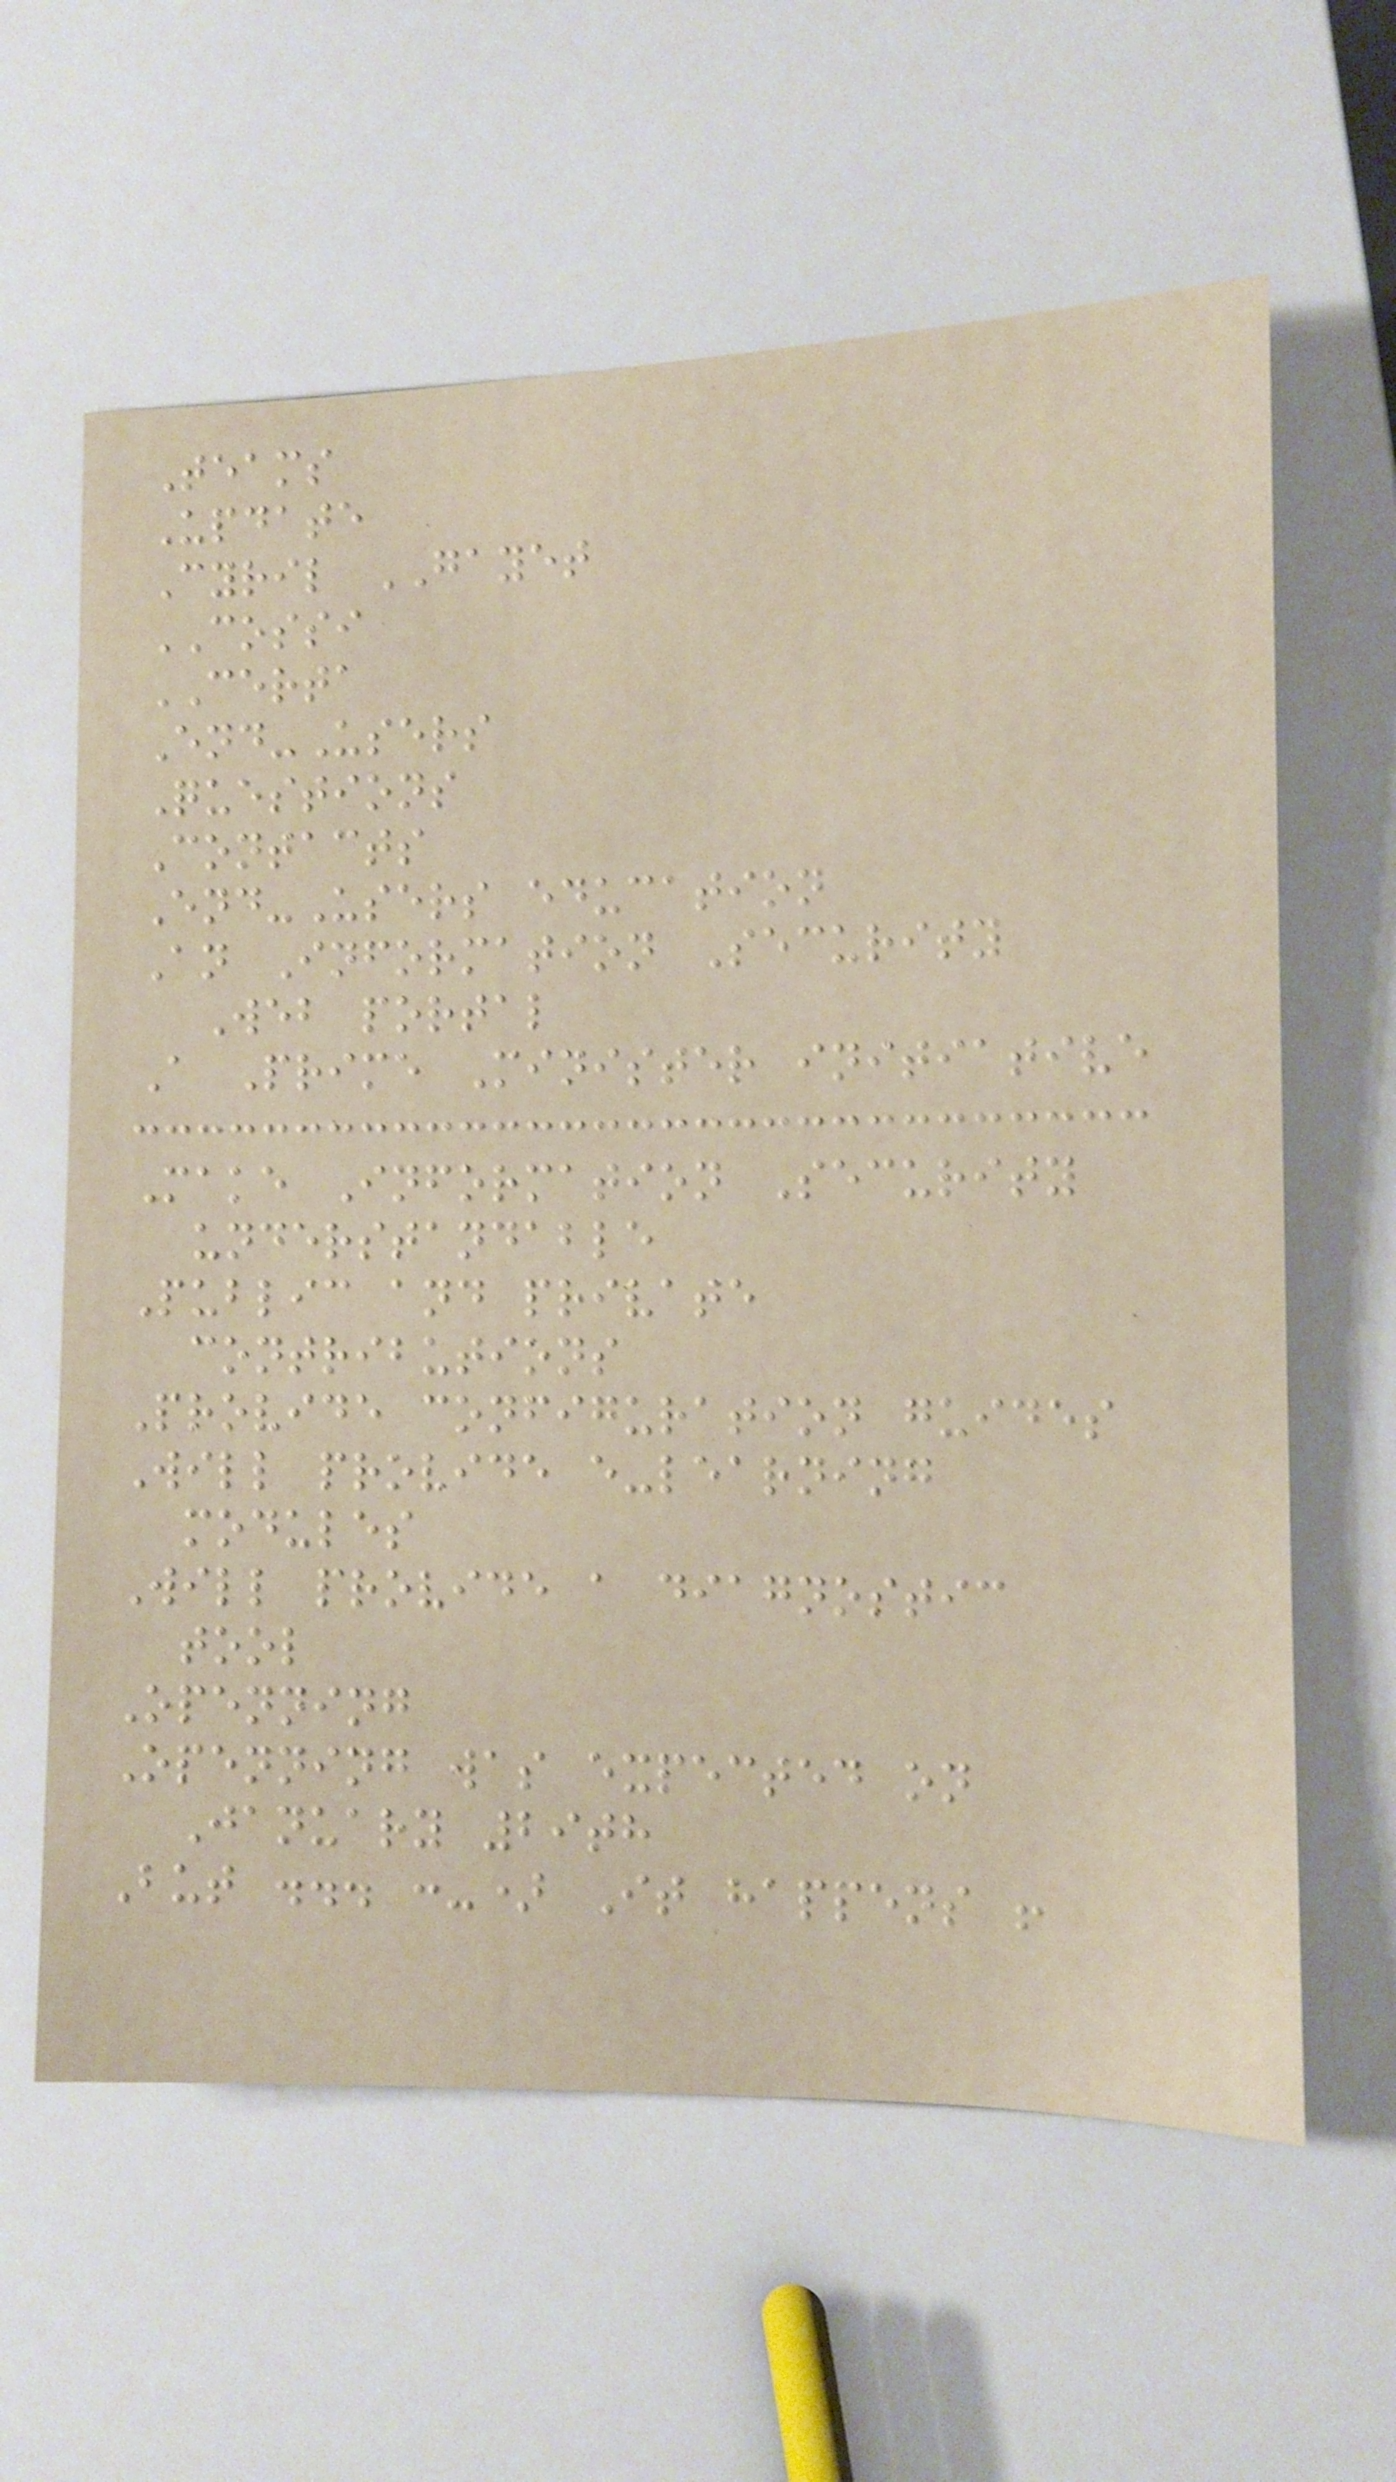Teams
Update
Cyril GAYET
COSSI
CERTA
End-Users
Questions
Contacts
End-Users education
An Information Security
Web portal
A Prime Minister initiative
Make Information Security
understandable
Public and private
contributions
Provide configuration guides
Will provide e-learning
modules
Will provide a diagnostic
tool
Openning
Openning was expected on
January 29th
But ... :-) It happens !
